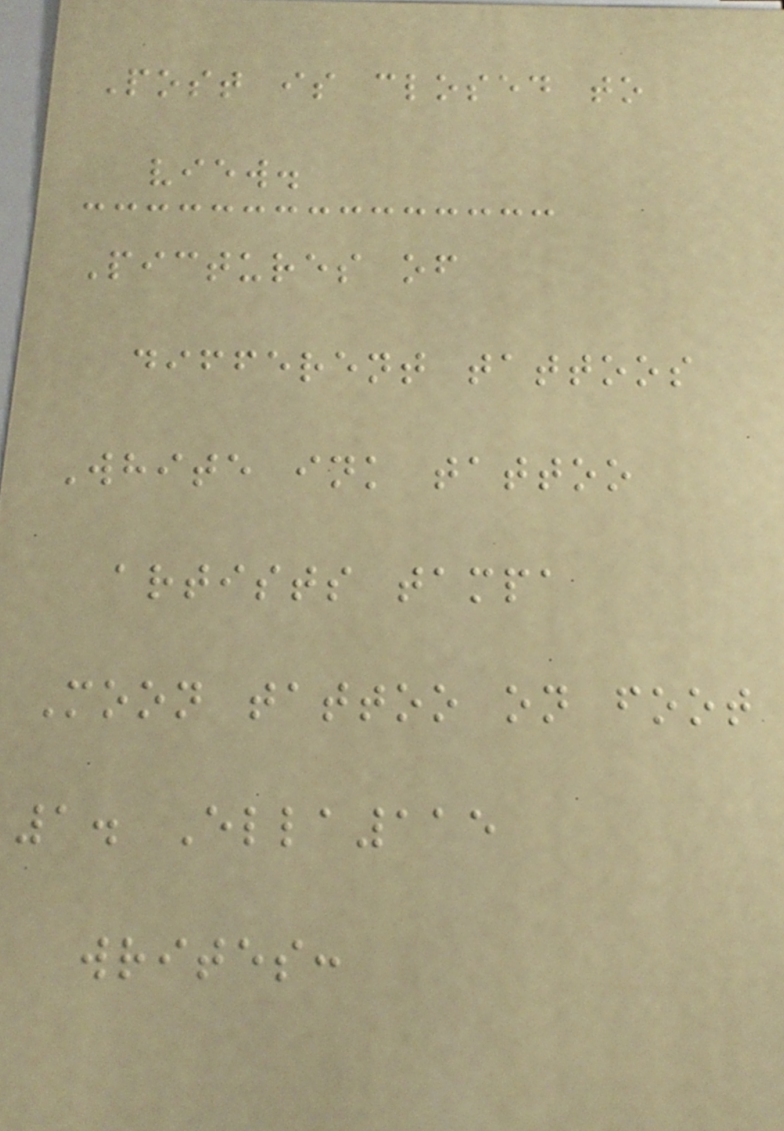Post is closed to
view.
Pictures of
different tattoos
White ink tattoo
artists tampa
Moon tattoo on foot
1. Ella115
writes:
